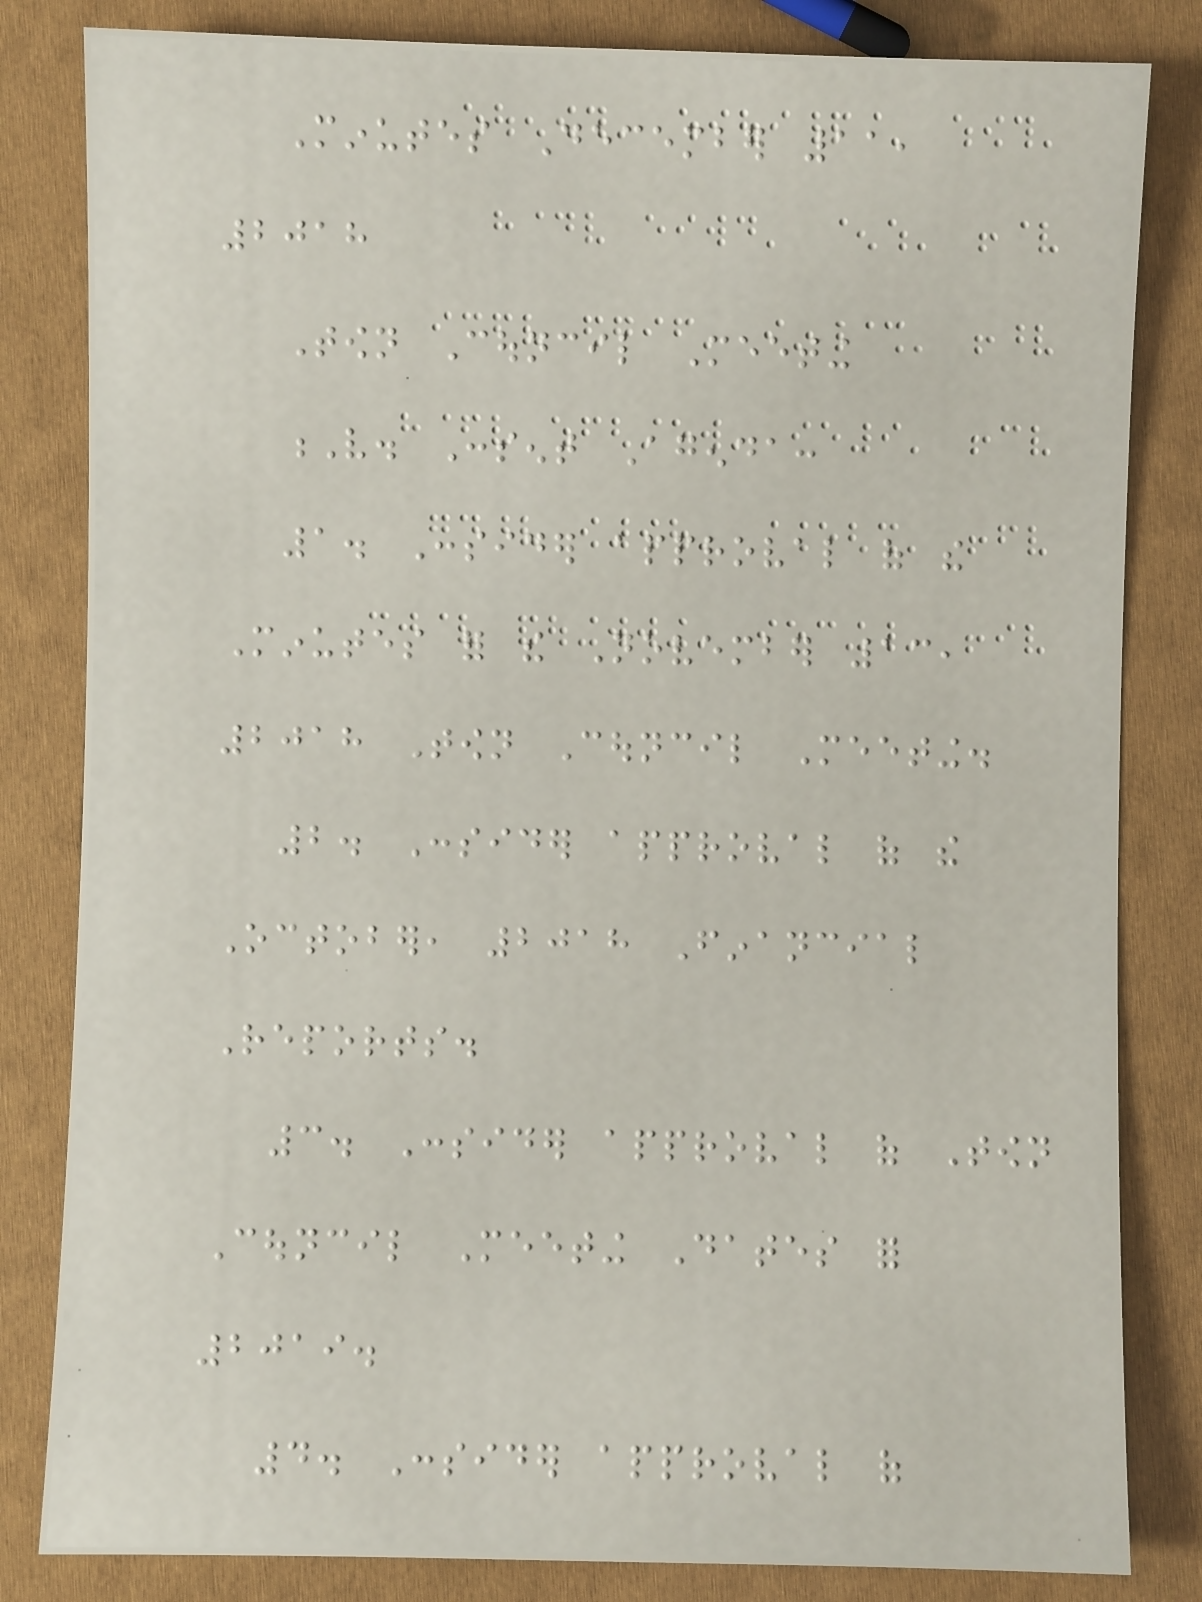Minutes December 11,
2018
Town Council Meeting
V. Consent Agenda:
1. Consider approval of the
Minutes for the November 13,
2018 Town Council Meeting.
2. Consider approval of the
October, 2018 Financial
Reports.
3. Consider approval of Town
Council Meeting Dates for
2019.
4. Consider approval of
